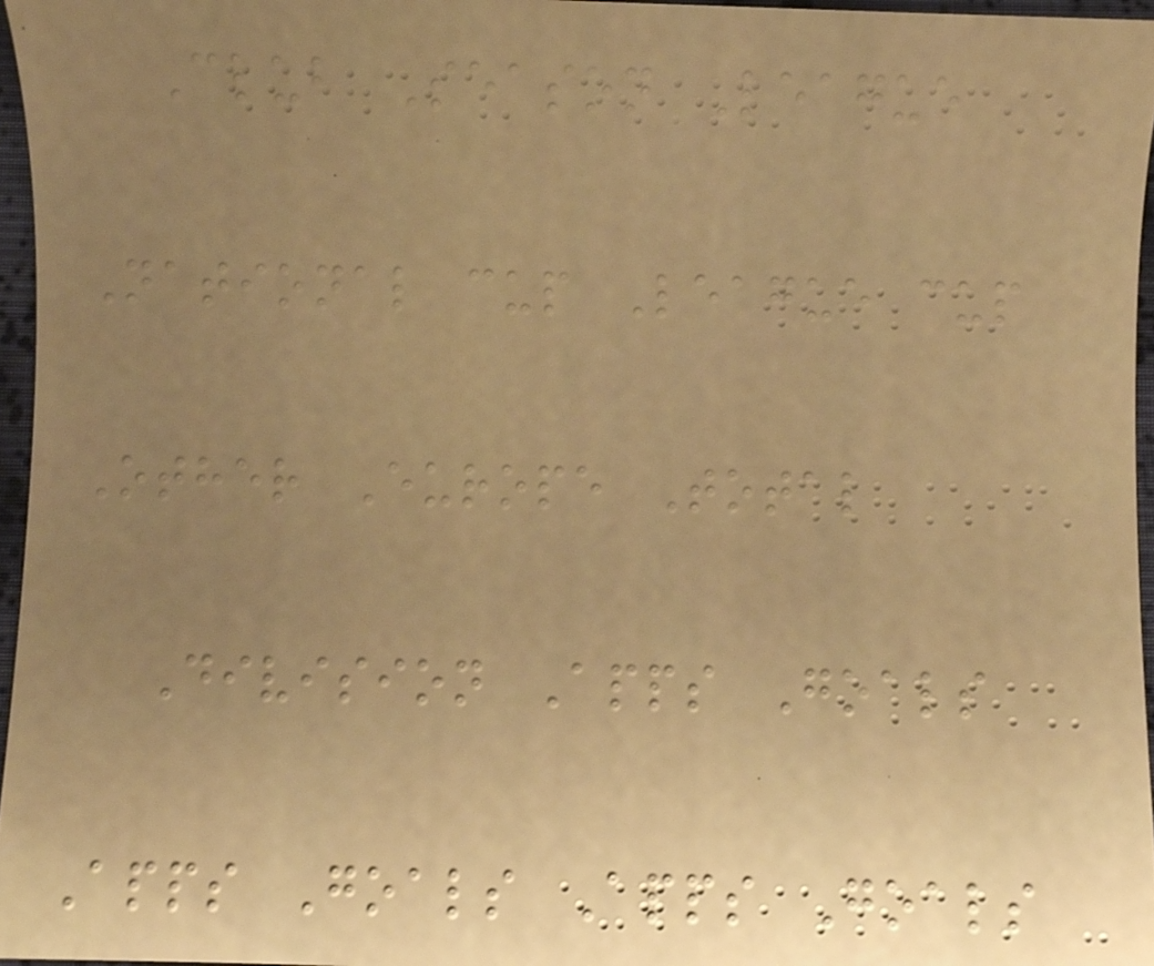Club Season League
National cup League cup
Other Europe Total
Division Apps Goals
Apps Goals Apps Goals
